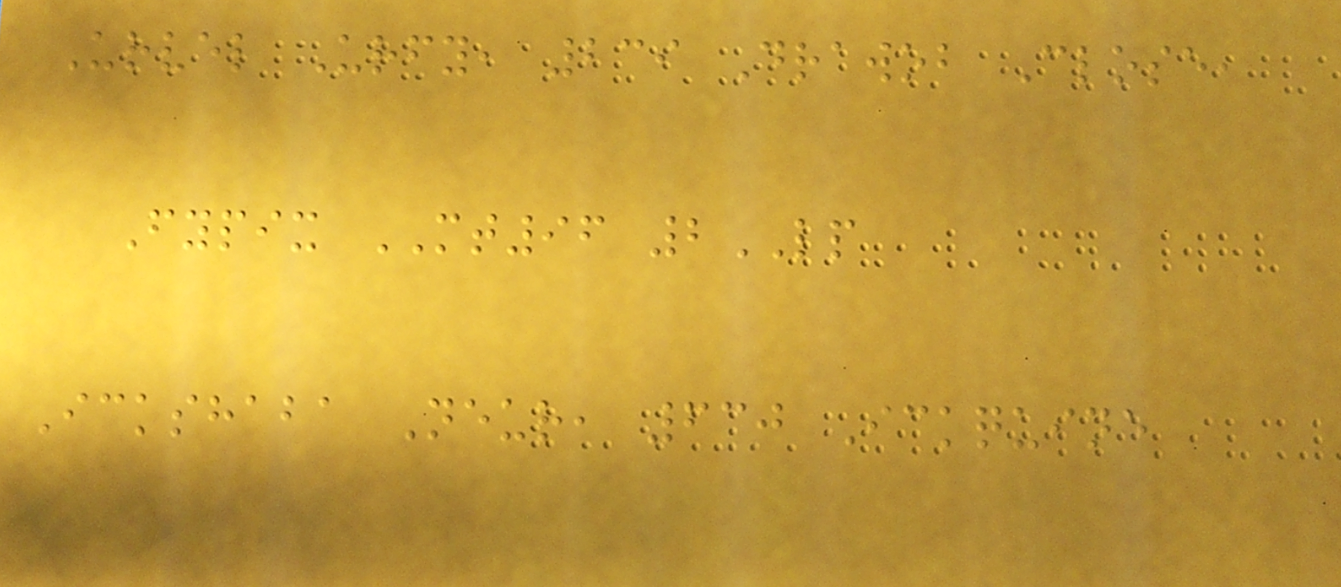Urvel Urfy, 239 Drawob Close,
Fypix MT96 2LP
Ickshaba Neur, 630 Ickquine
